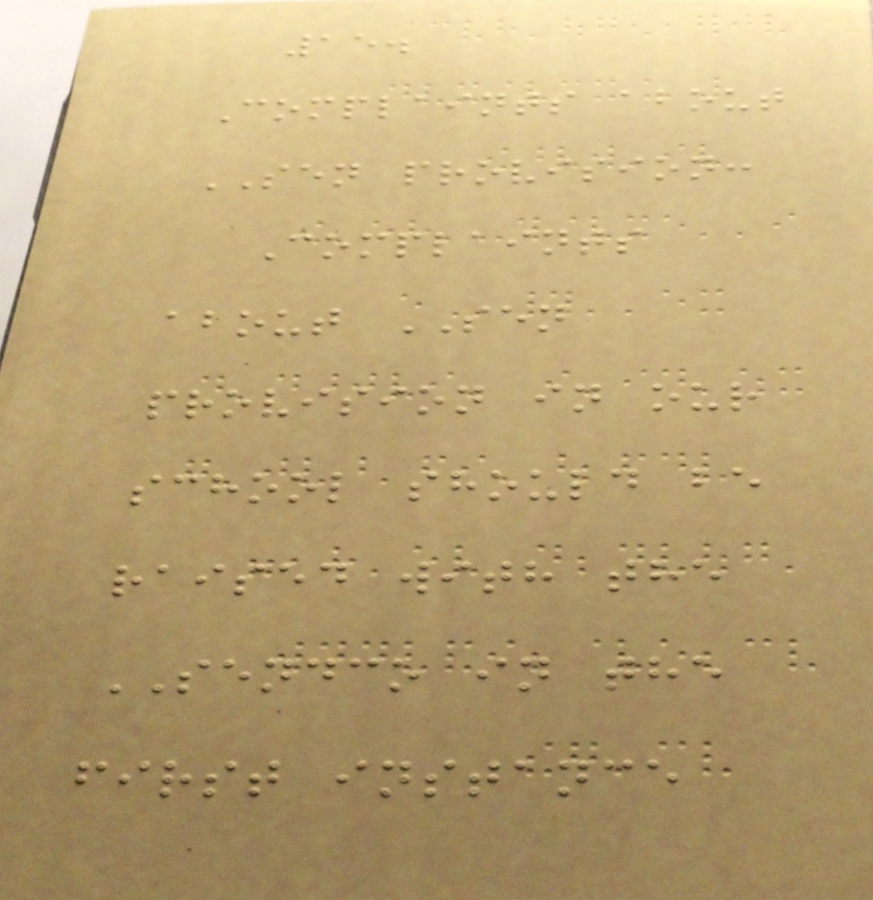15.
Complaints about
SEN provision:
Complaints
about SEN
provision in our
school should be
raised with the
SENDCO in the
first instance
